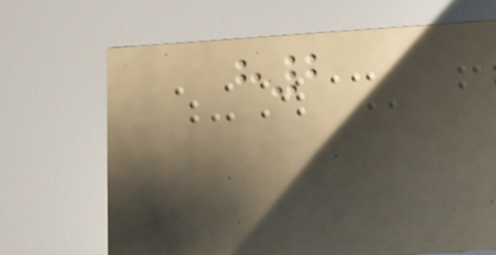h2
